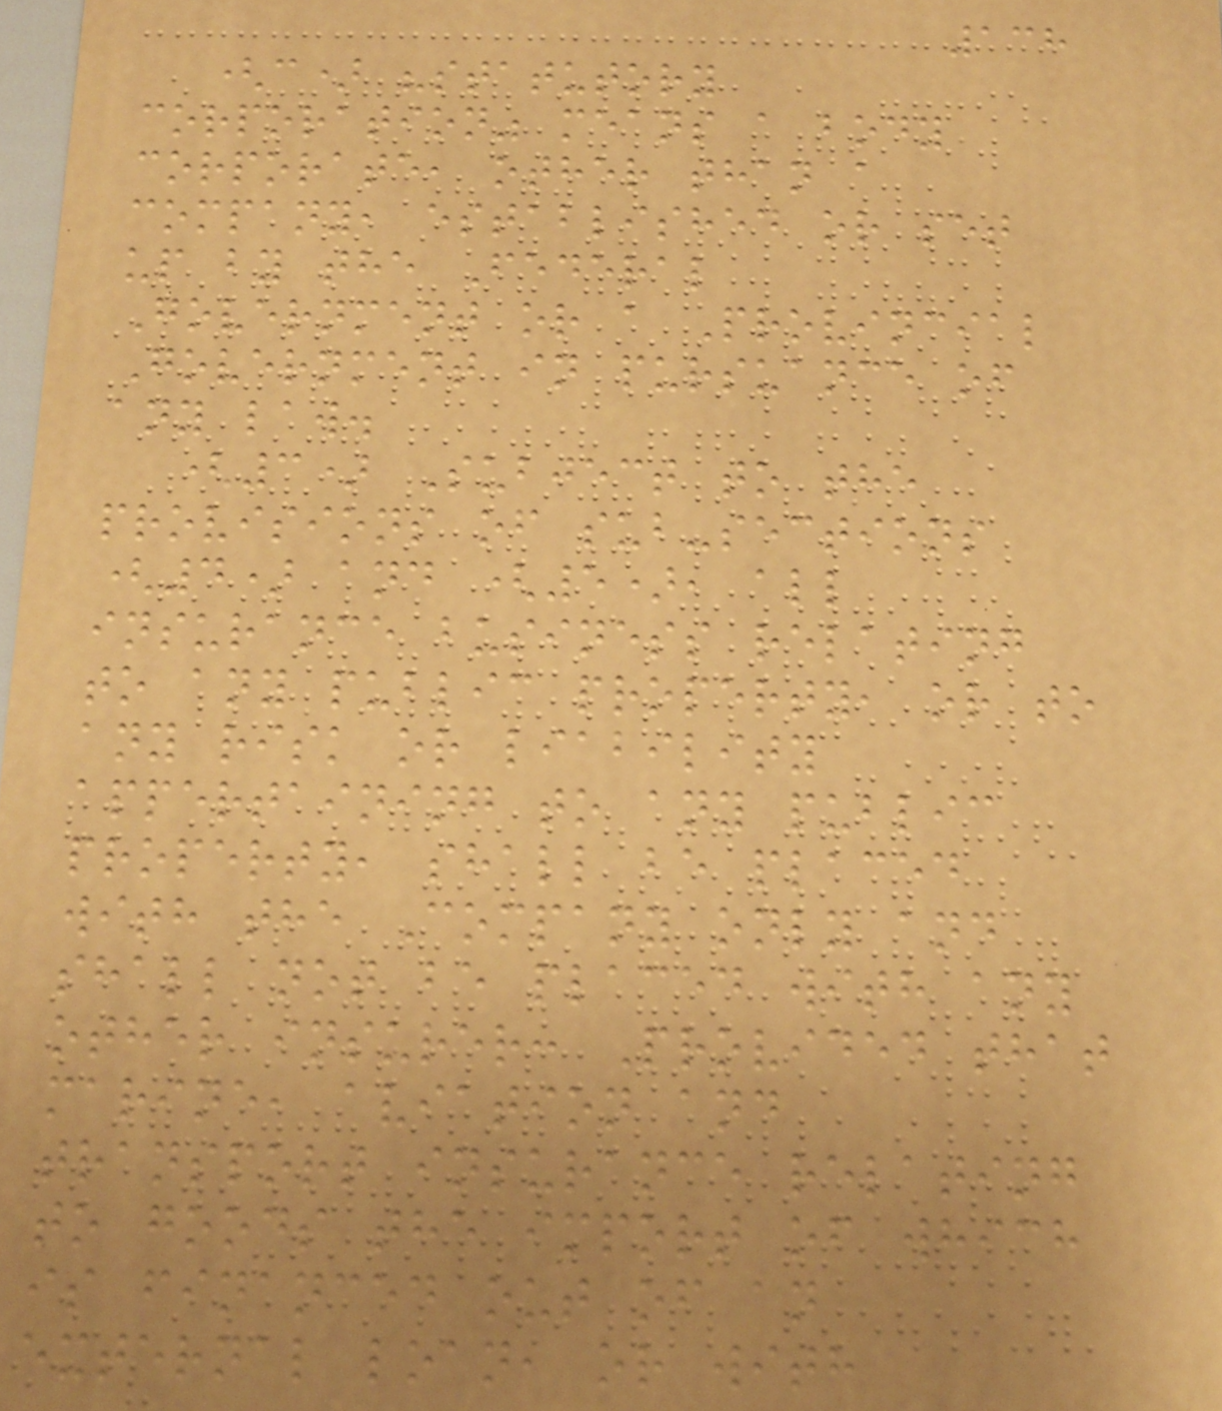138
(c) "statutory
corporation" means a body
corporate, other than a
company, established or set
up by the Federal
Government or a Provincial
Government in pursuance of
any law.
(3) Subject to the
provisions of sub-sections
(4) and (5), all
insurance business relating
to any public property, or to
any risk or liability
appertaining to any public
property, shall be placed
with the Company only and
shall not be placed with any
other insurer: Provided that
marine, aviation and
transport insurance relating
to goods the import of which
is financed out of an
external loan, or with
